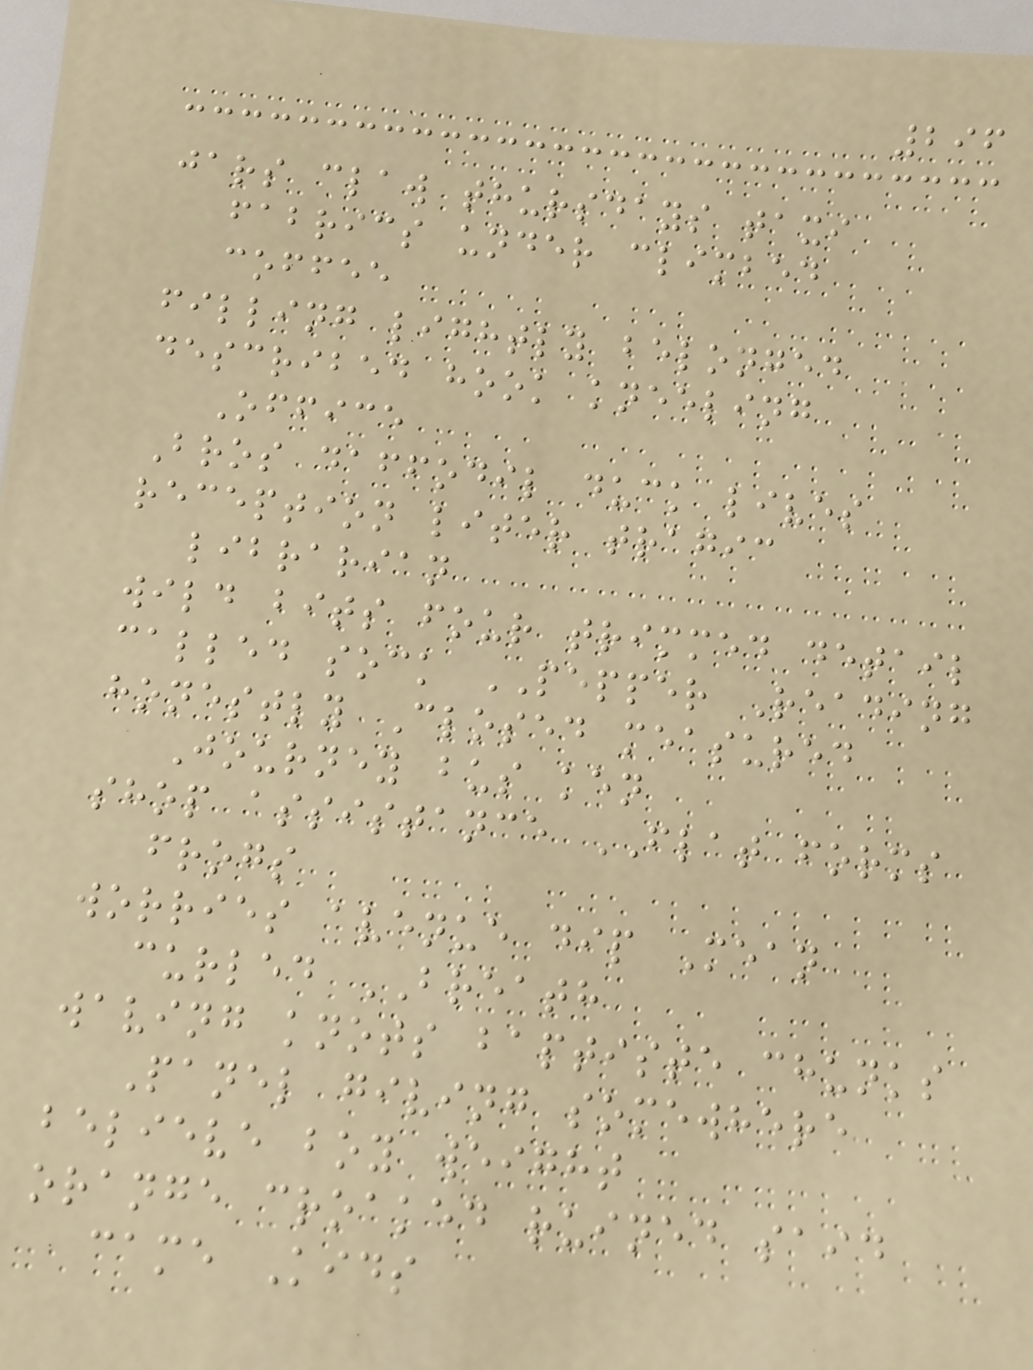296
jars claw thursdays taxi
fabrics under climbed
coffee
filling lightly belonged
described hook kneeling
Office
Bros daffodil duck lives
reception liter tragic
librarian
wild bits four trimmed detail
called sock PEPPER Reading
honestly Closed measured
Journey bus ken
shop assistance FLAT forms
frogs
worries avenue dip Mean
curled BREATH
waving knots baptiste chunks
Panel giving somewhere
believe boy weight
orange croaked ruined said
came Kids
